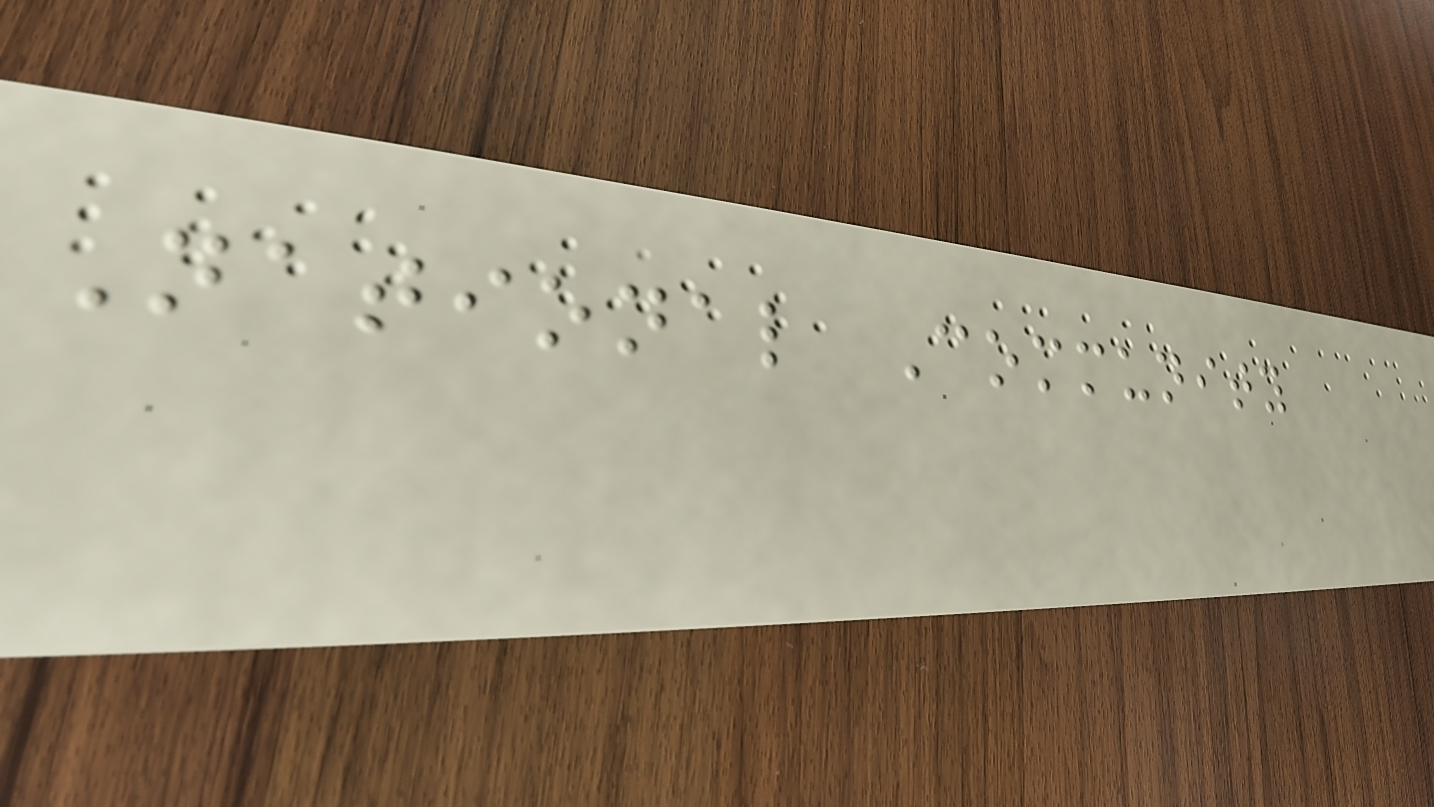National Community
